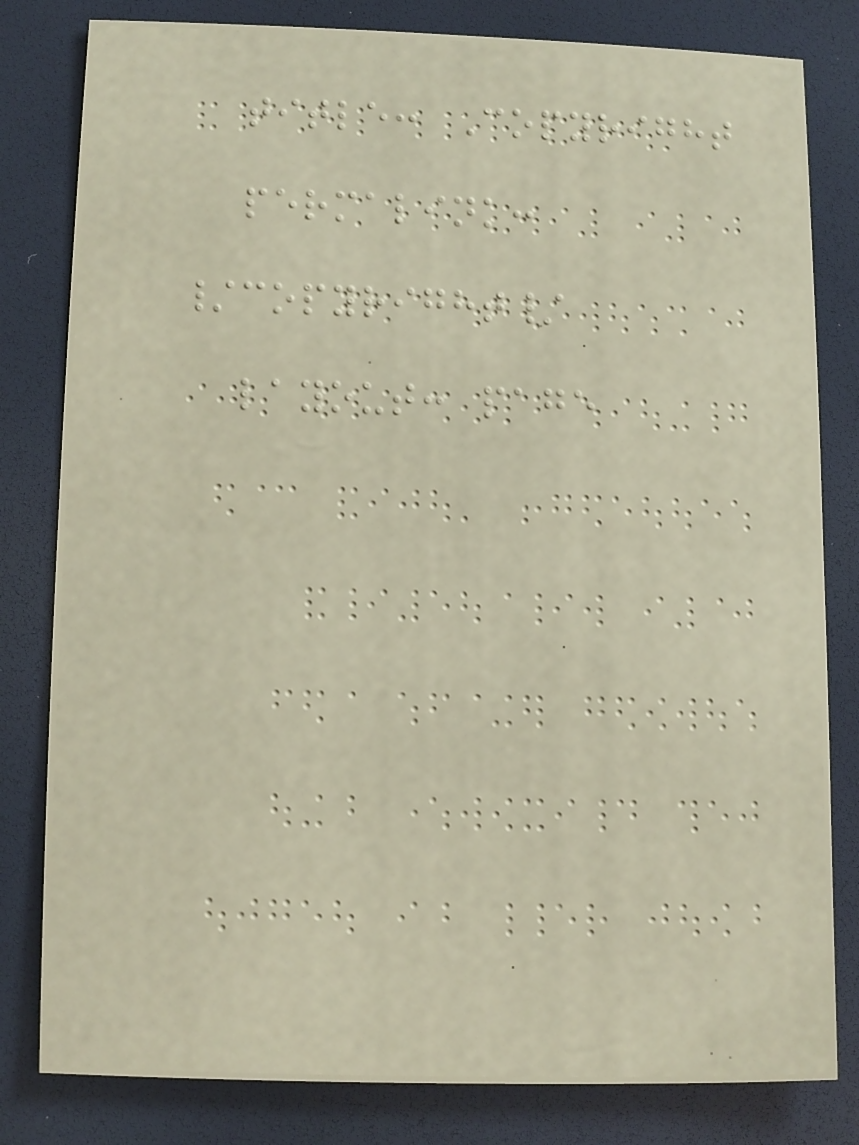title: Copyright
permalink:
/copyright/
layout: page
